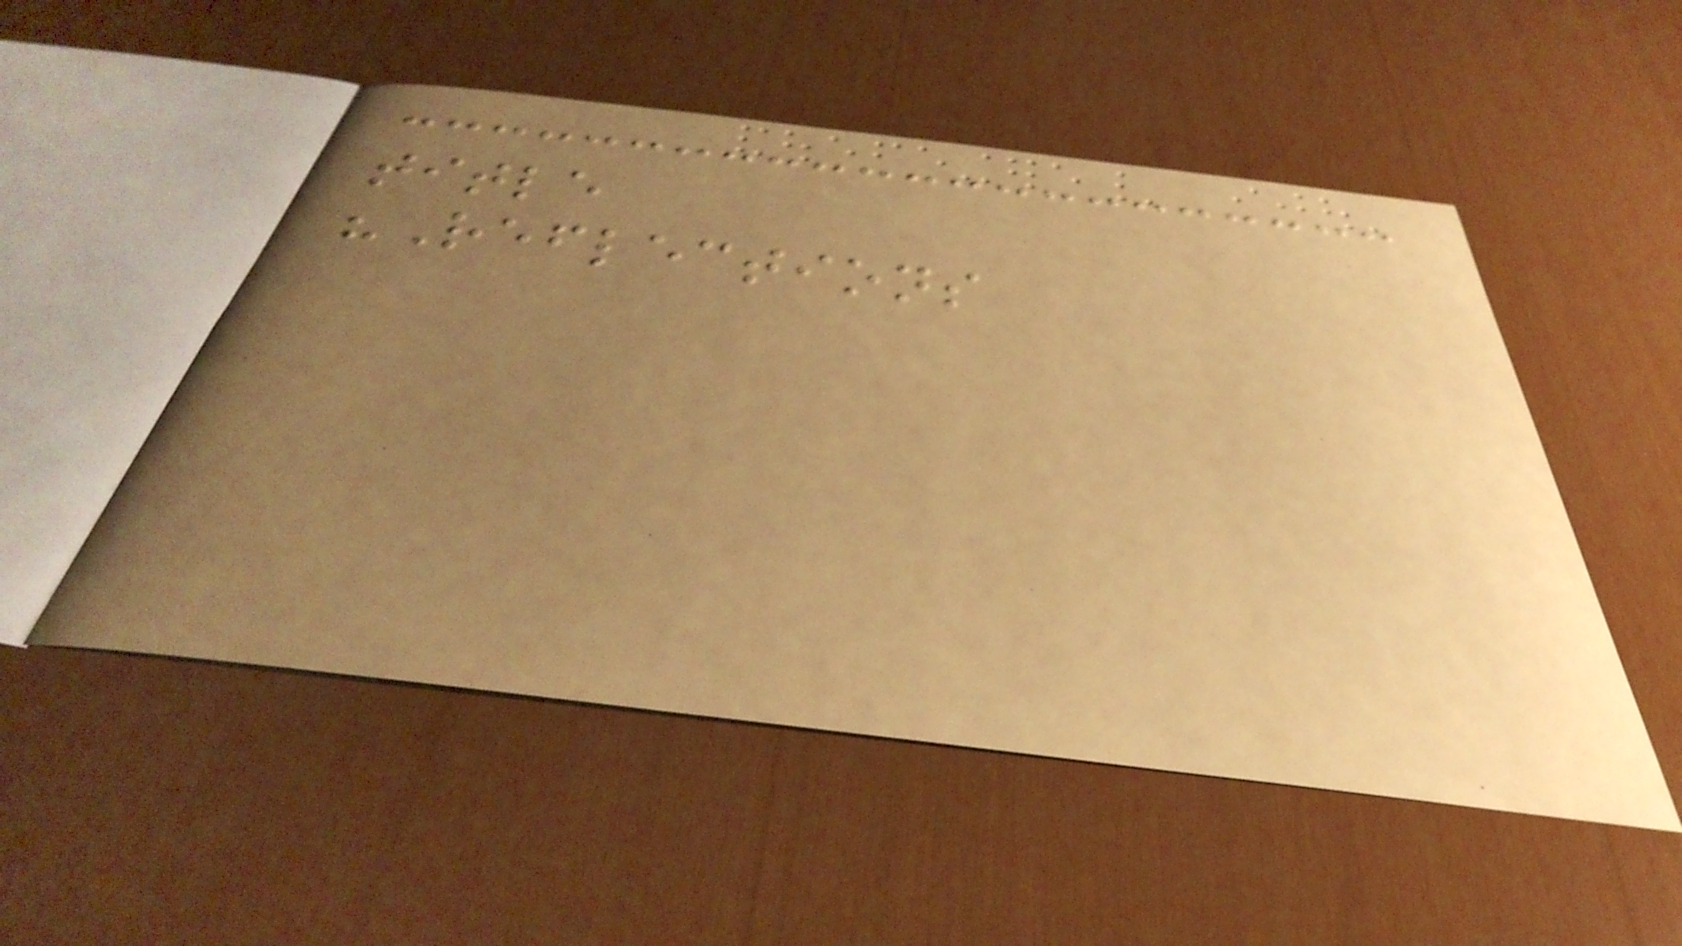title
"Reflections
